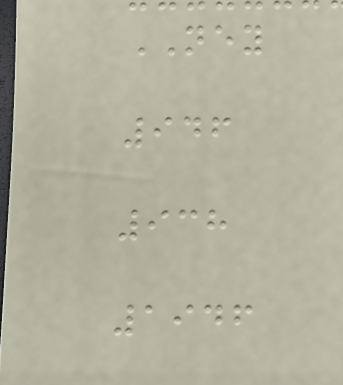NEY
946
938
1946
